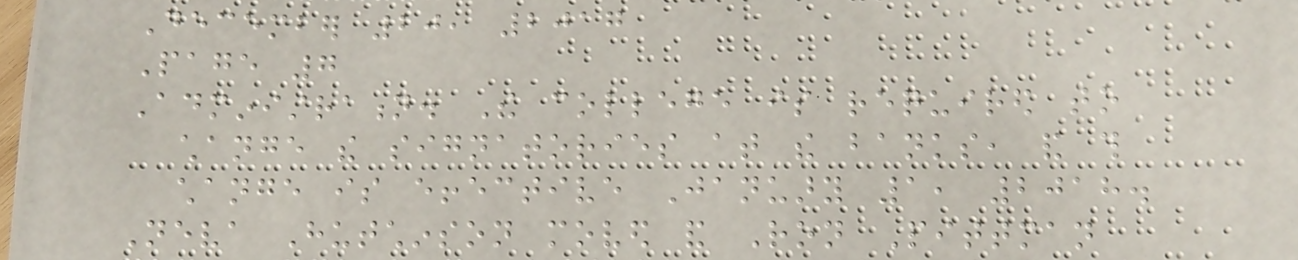December 20, 2017
Page 7
Administration. The college is required to
change the signatories at the banks, and this
change is effective January 1, 2018.
Neva Hutchinson moved and Ron Pittman
